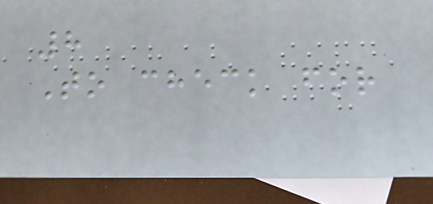8
To check for
